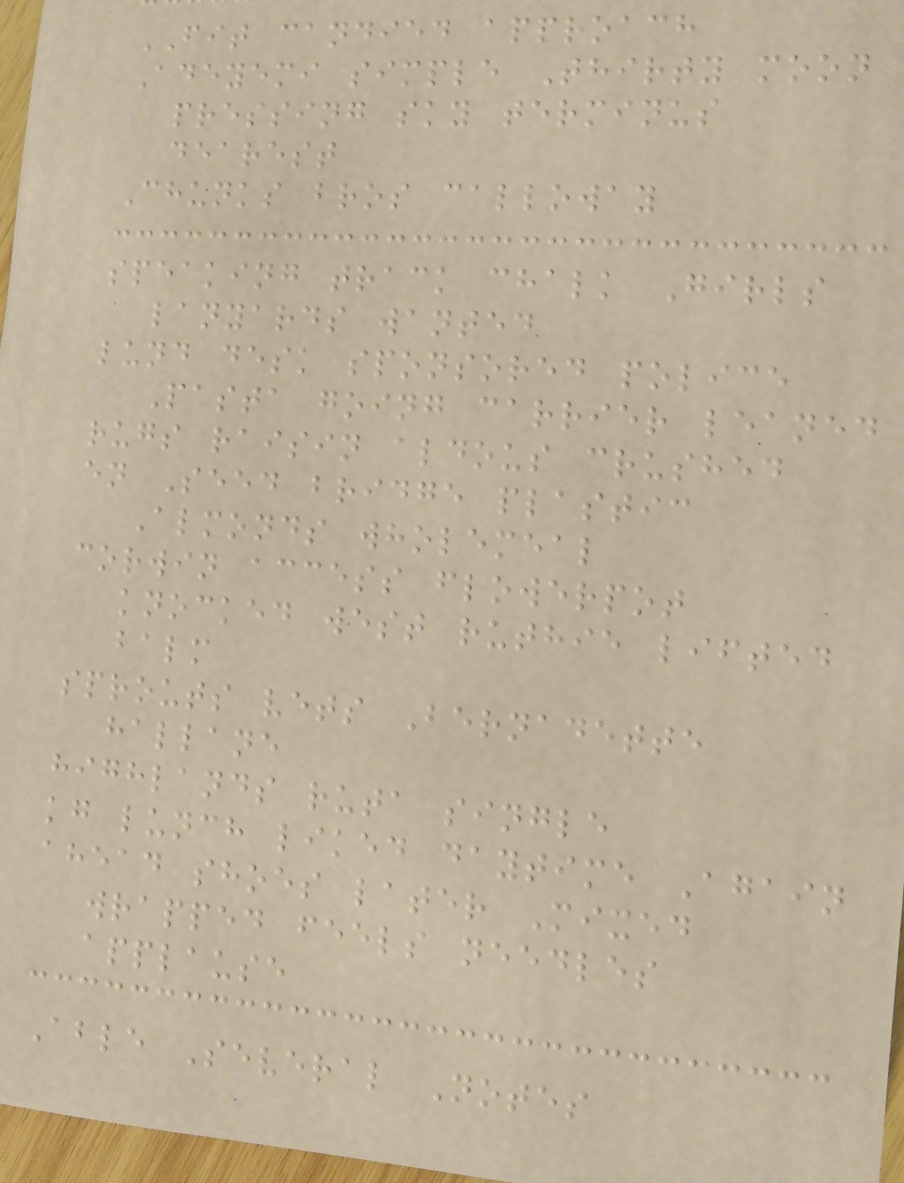FIT candied approach
Adeyemi simple Thirty moon
pressing sky terminus
dearest
Chunks bros calloway
speaking track chalk Girls
lanyards wanted
lund desk sponsored police
Pasta going carrier leaned
rugs raisin aldous crushed
en Seed bridge plastic
Almonds wholemeal
corwin access flowerpot
knocked west ruthie lifted
balm
sprouts vets Bernadette
hallane
highlands ruta single
kg lunch liked daytime Again
ahead shoes later Mixed
wrapped feels needles
applause
Able Several Notes
